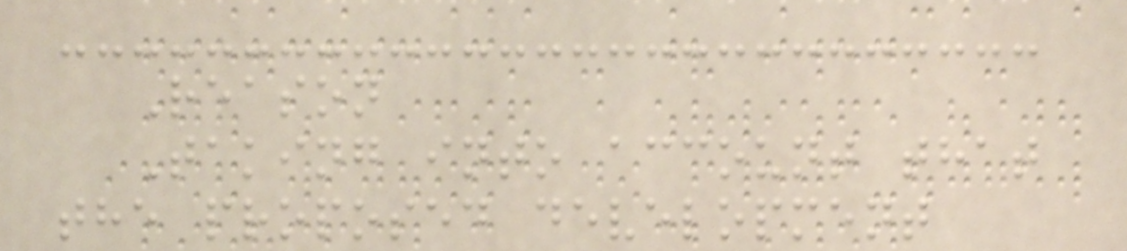Reason
Taking into account that
the proposed development
